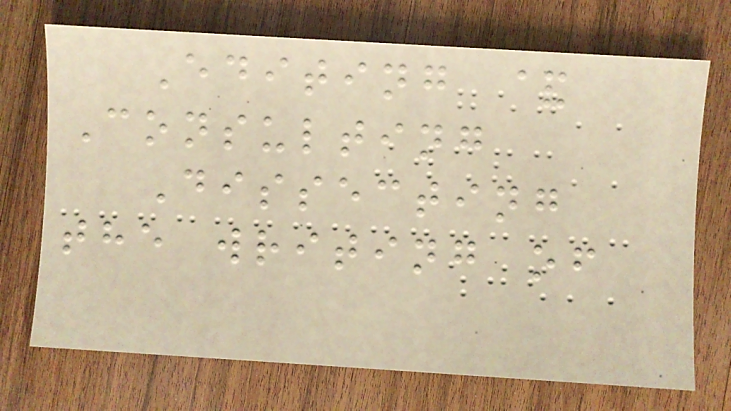Editing &
Consulting
Dissecting
the writing of
